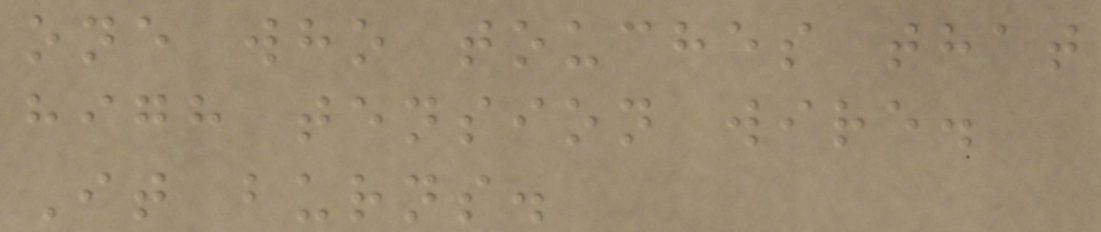one who touches that
high tension wire.
It burns.
